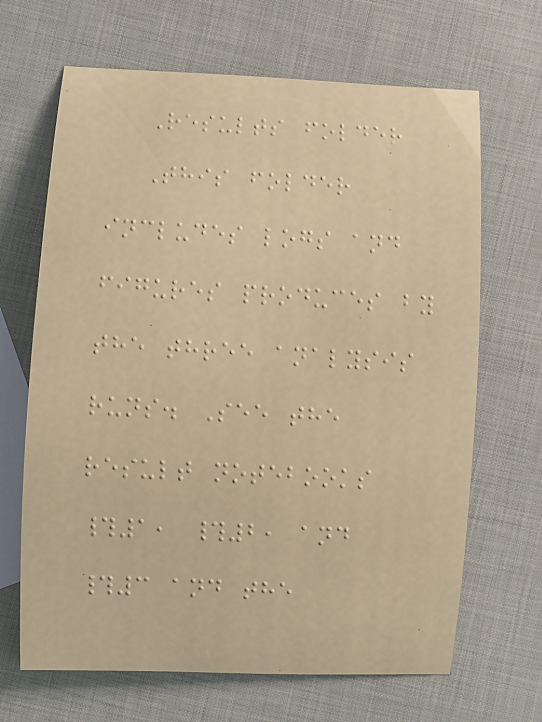Results folder
This folder
includes logs and
figures produces by
the three analysis
runs. See the
result notebooks
#1, #2, and
#3 and the
